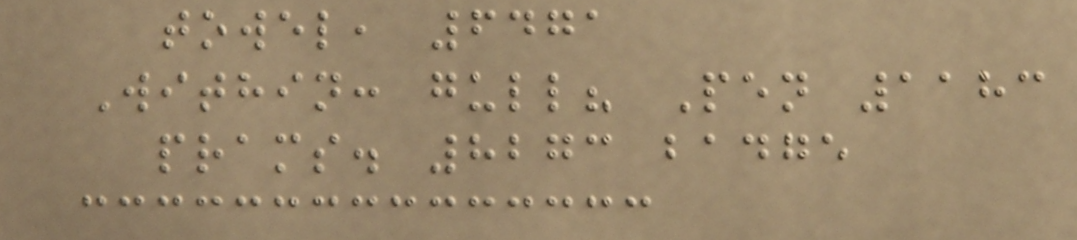towel, 6471
Within: gull? Pen 1183
prams. 8273 badge
